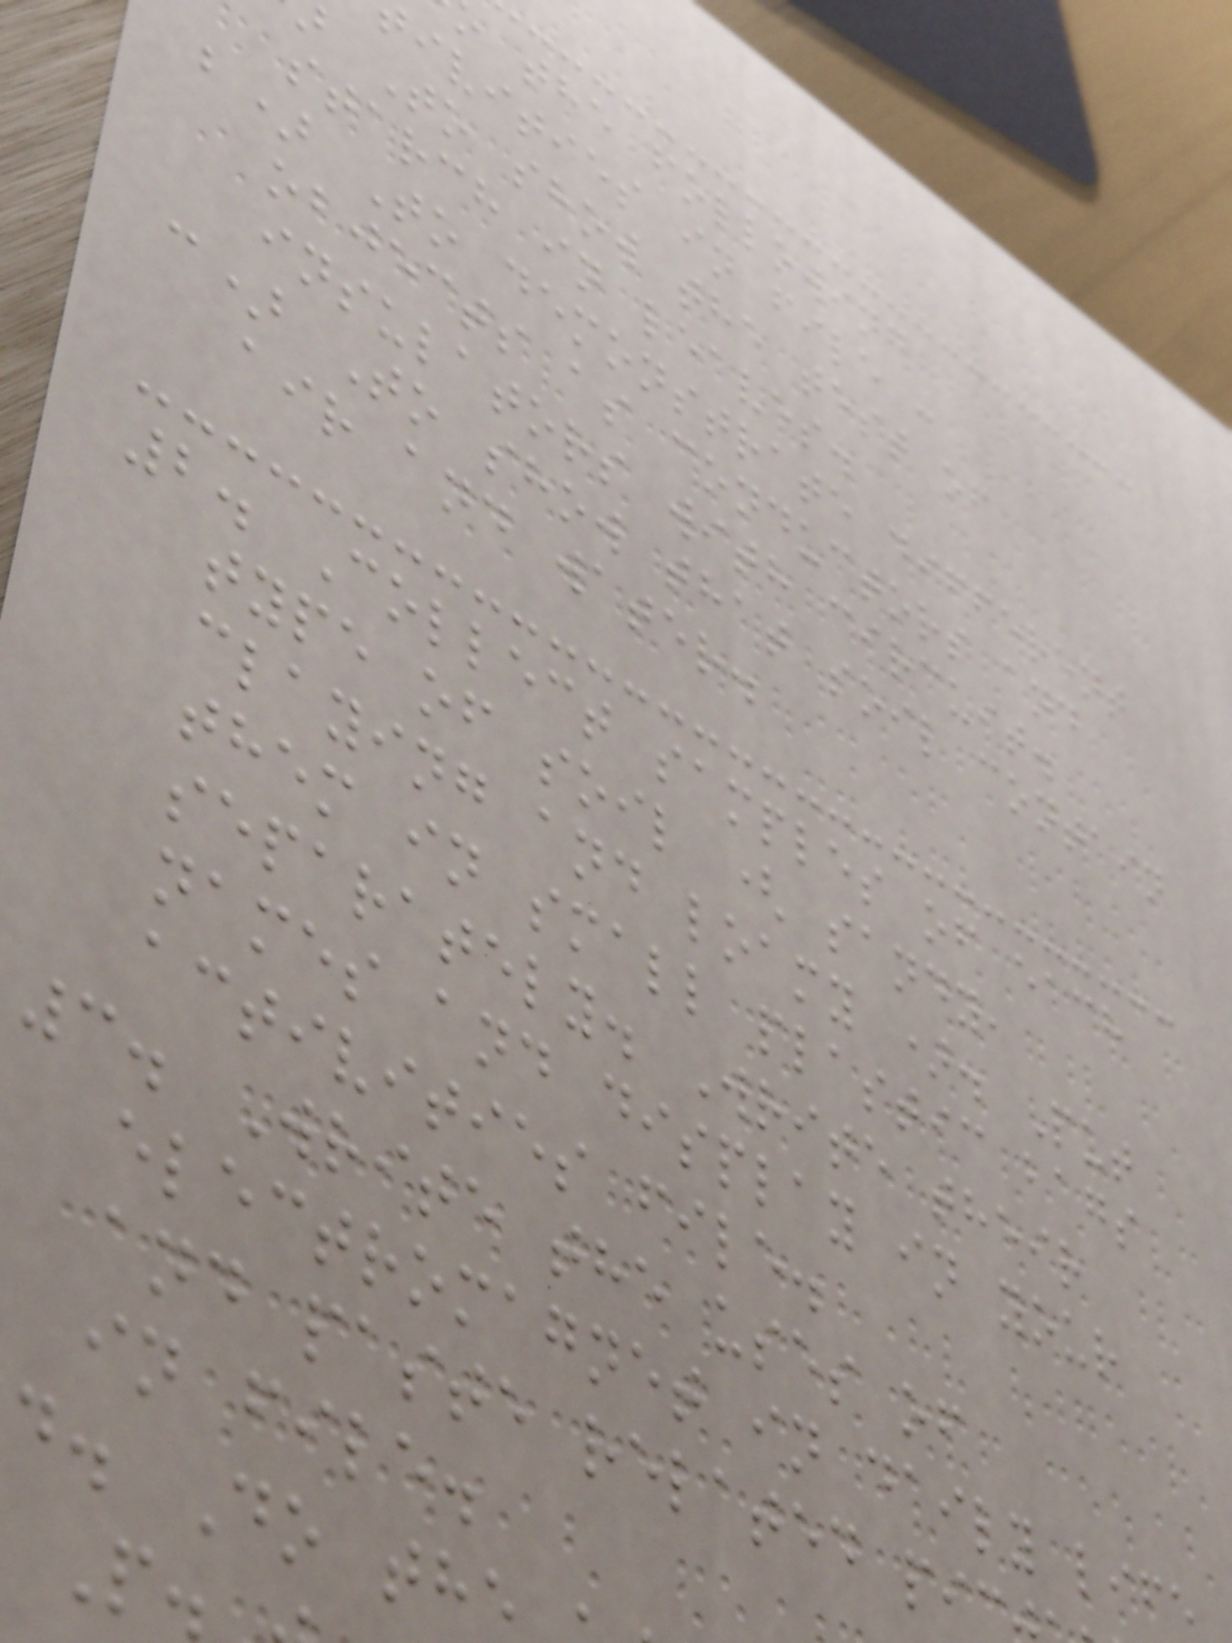the following
ivities in file :
To show the test of
starch in leaves.
b) To demonstrate different
objects as conductors and
insulators with circuit.
c) To show that soil contain
air and water.
2. Collect samples of each
type of soil ( sandy,
claying and loamy ). Put
them in small plastic bags
separately. Write their
names and display in your
activities file.
3. Write the uses of
electromagnet in daily lif
and paste related pi
in file.
d. Do th
